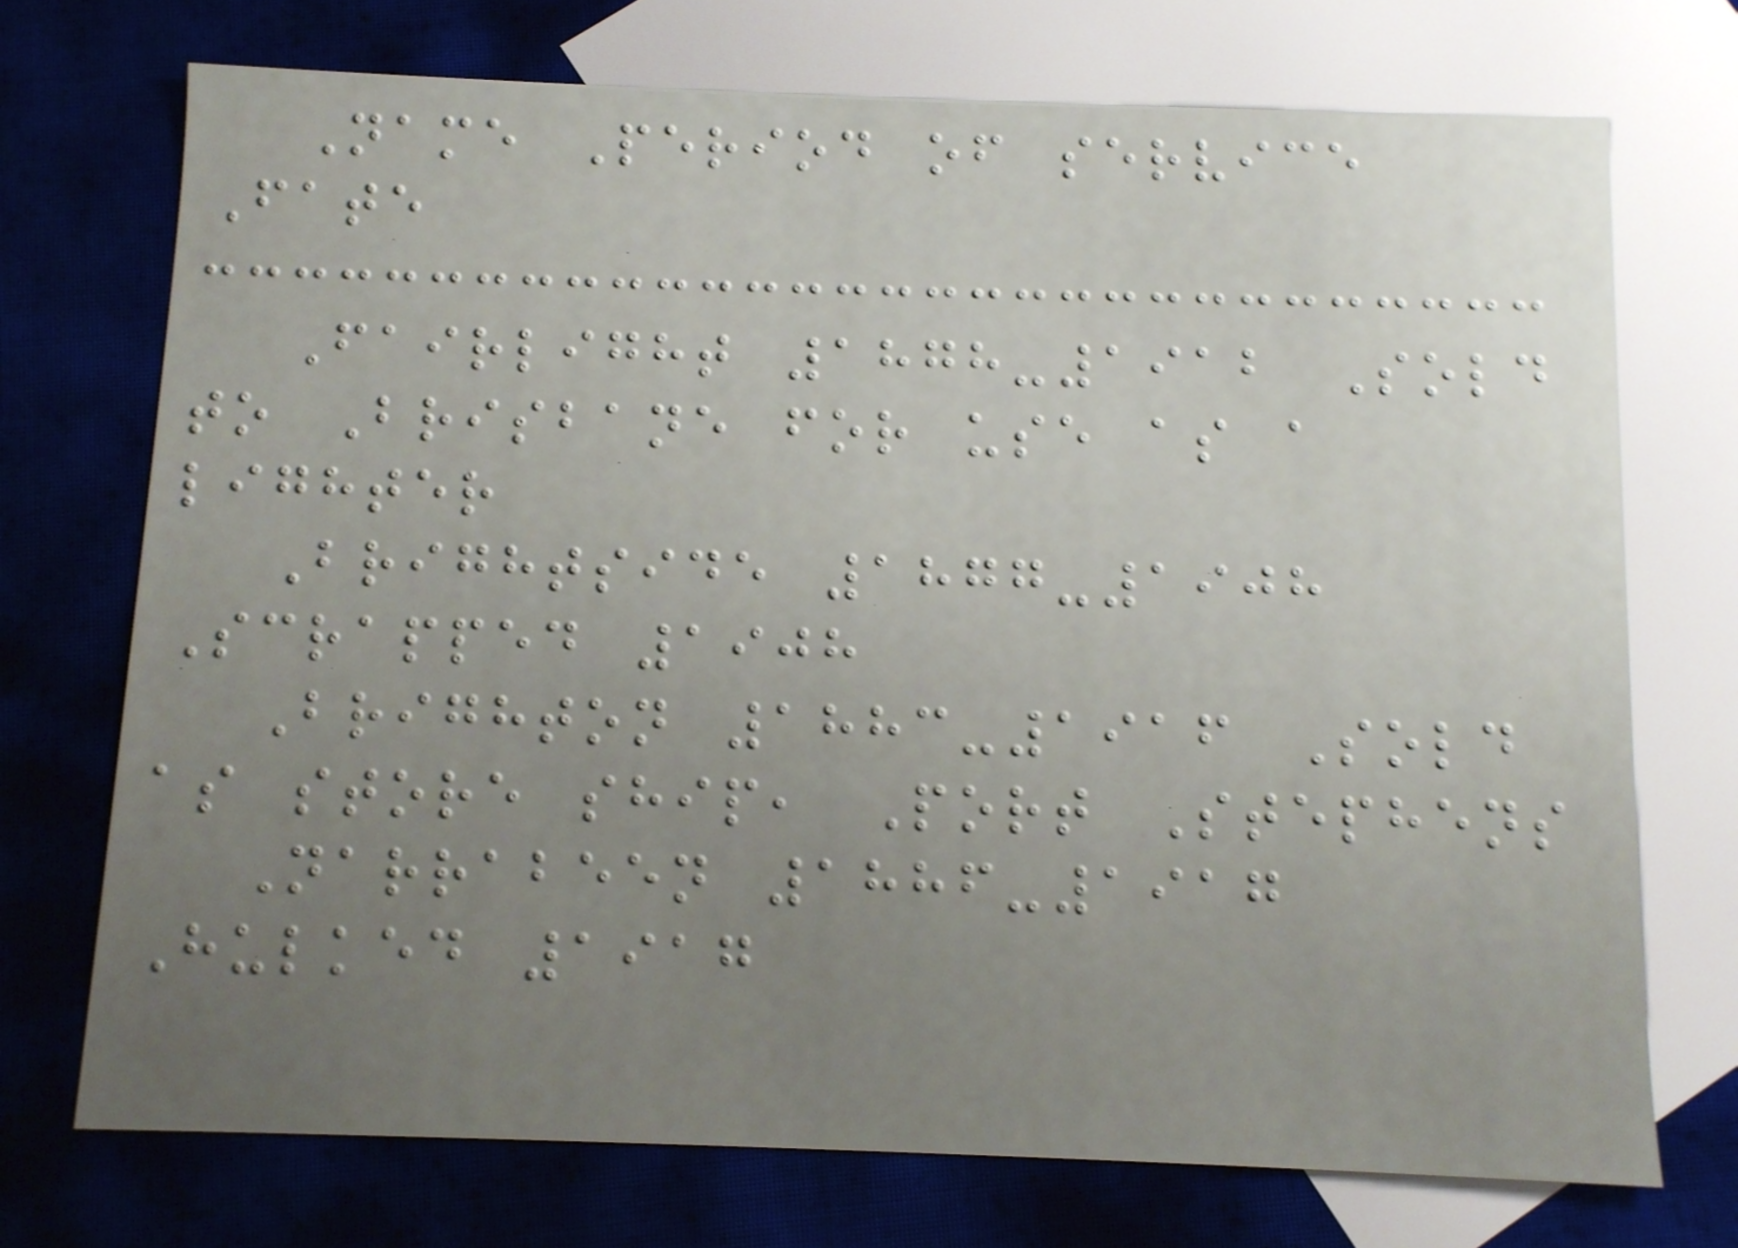Name Period of service
Fate
Fairlight 1878-1912 Sold
to Brisbane for use as a
lighter
Brightside 1877-1908
Scrapped 1908
Brighton 1883-1916 Sold
as store ship, Port Stephens
Narrabeen 1886-1917
Hulked 1917
